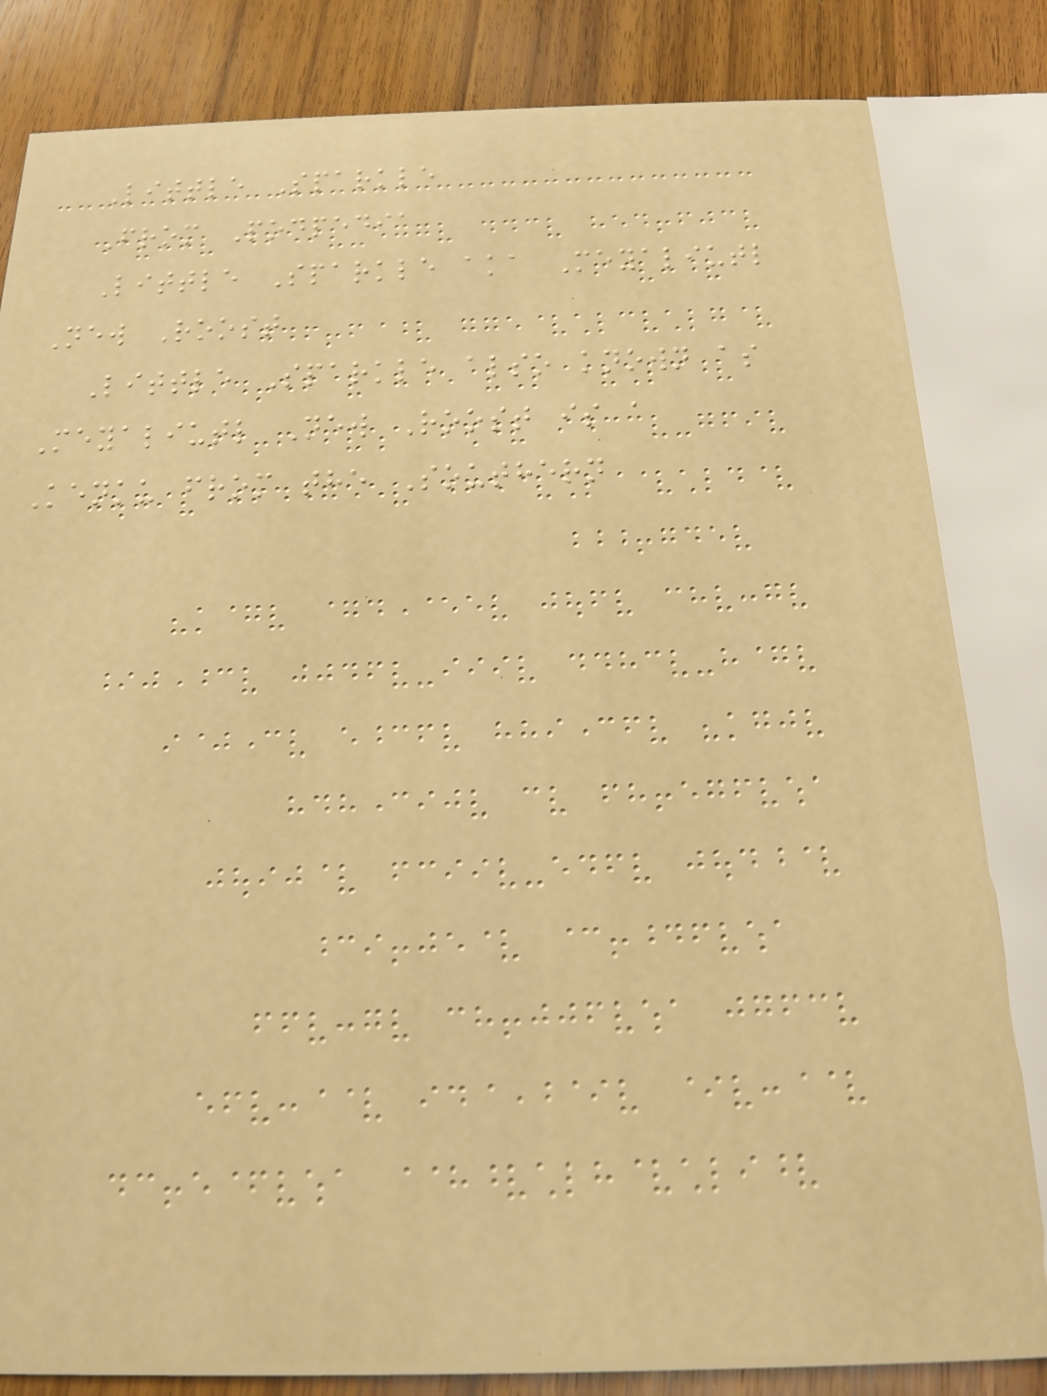Little Sparkle
From Podpedia
Little Sparkle aka Meyaliutl
New Roost
Little Sparkle also known as
Meyaliutl New Roost is a
Kenku from the Southern
